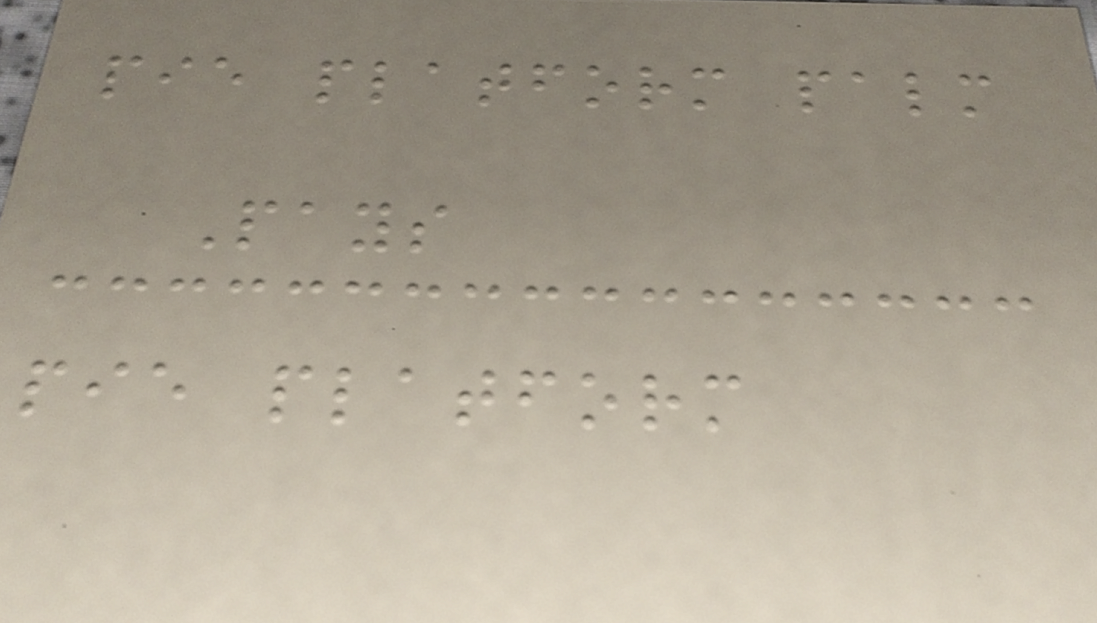pie platform palm
Pays
pie platform
